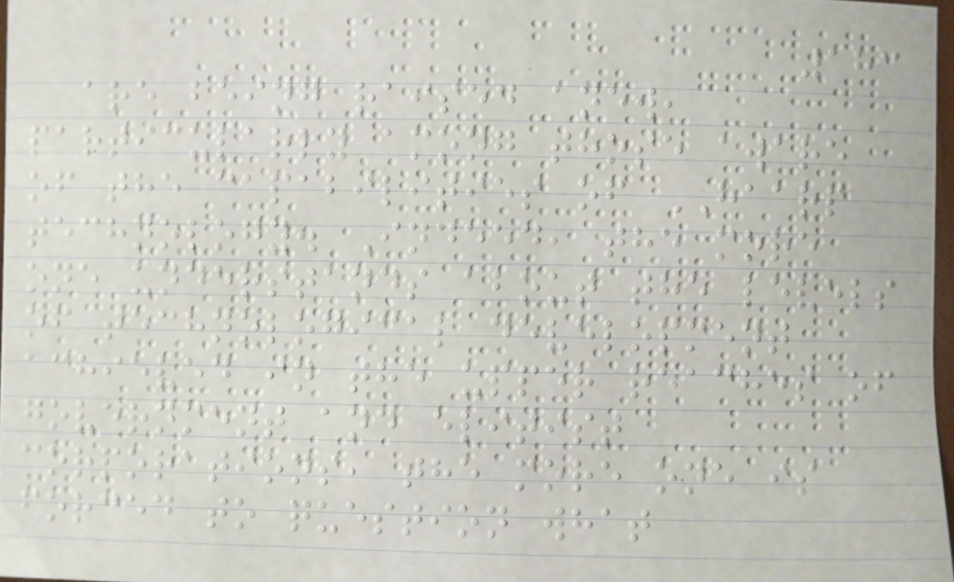183
are being raised anew,
particularly among those aware
of the capabilities of HAARP
technology. Indeed, the more
one understands about the levels
of technological development
achieved in the upper reaches of
government and elitist
corporations, the more one is
forced to question what
